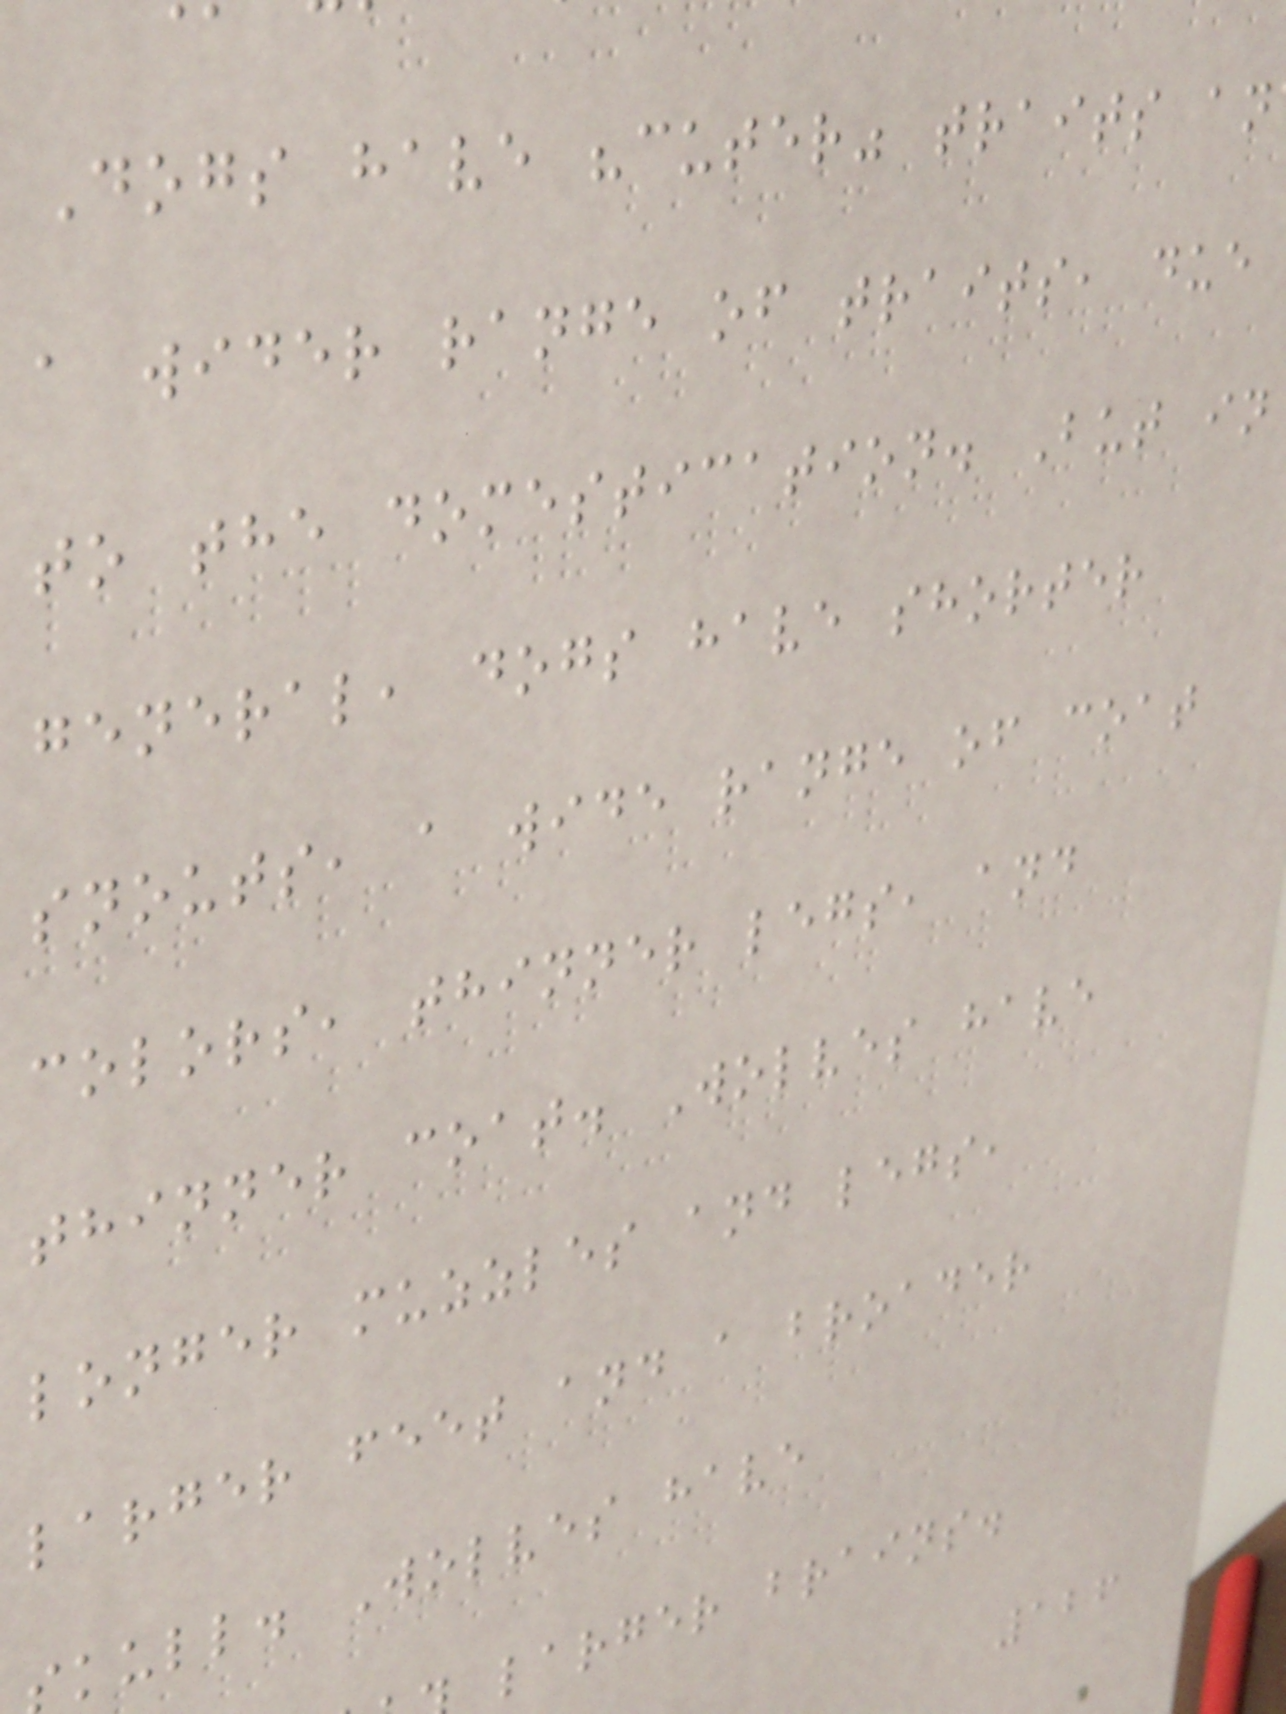Dogs have "cuter" traits an
a wider range of traits, due
to the domestication. But in
general, dogs have shorter
snouts, a wide range of coat
colors, thinner legs, and
thinner coat. Wolves have
longer muzzles and legs,
larger feet and a broader
kull. Wolves have
larger brains.
126
